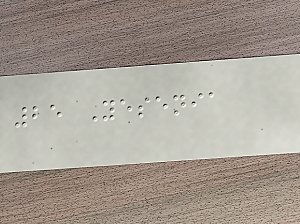25 Yesenia
